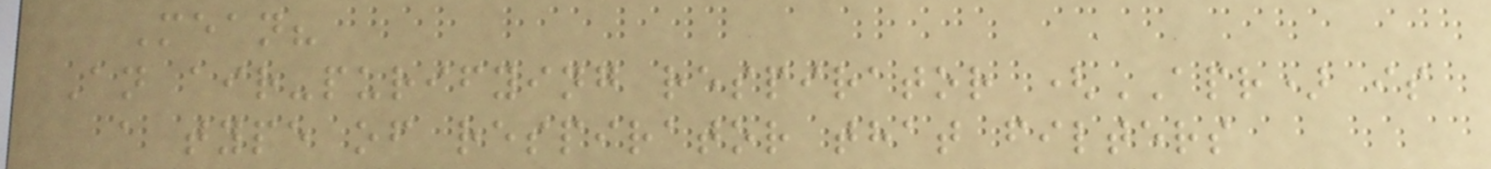Mean?
An air-purifying respirator (APR) is
a type of respirator that filters
